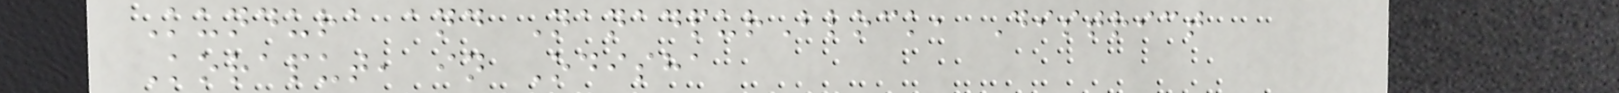Kundura and NanadpurBlock, District
Koraput, in Odisha
